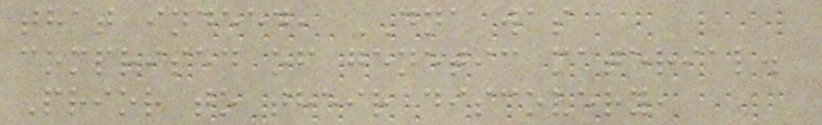that indeed, DNA was
comprised of genetic material.
Prior to their discovery,
